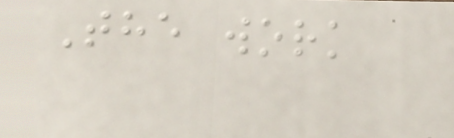The work
